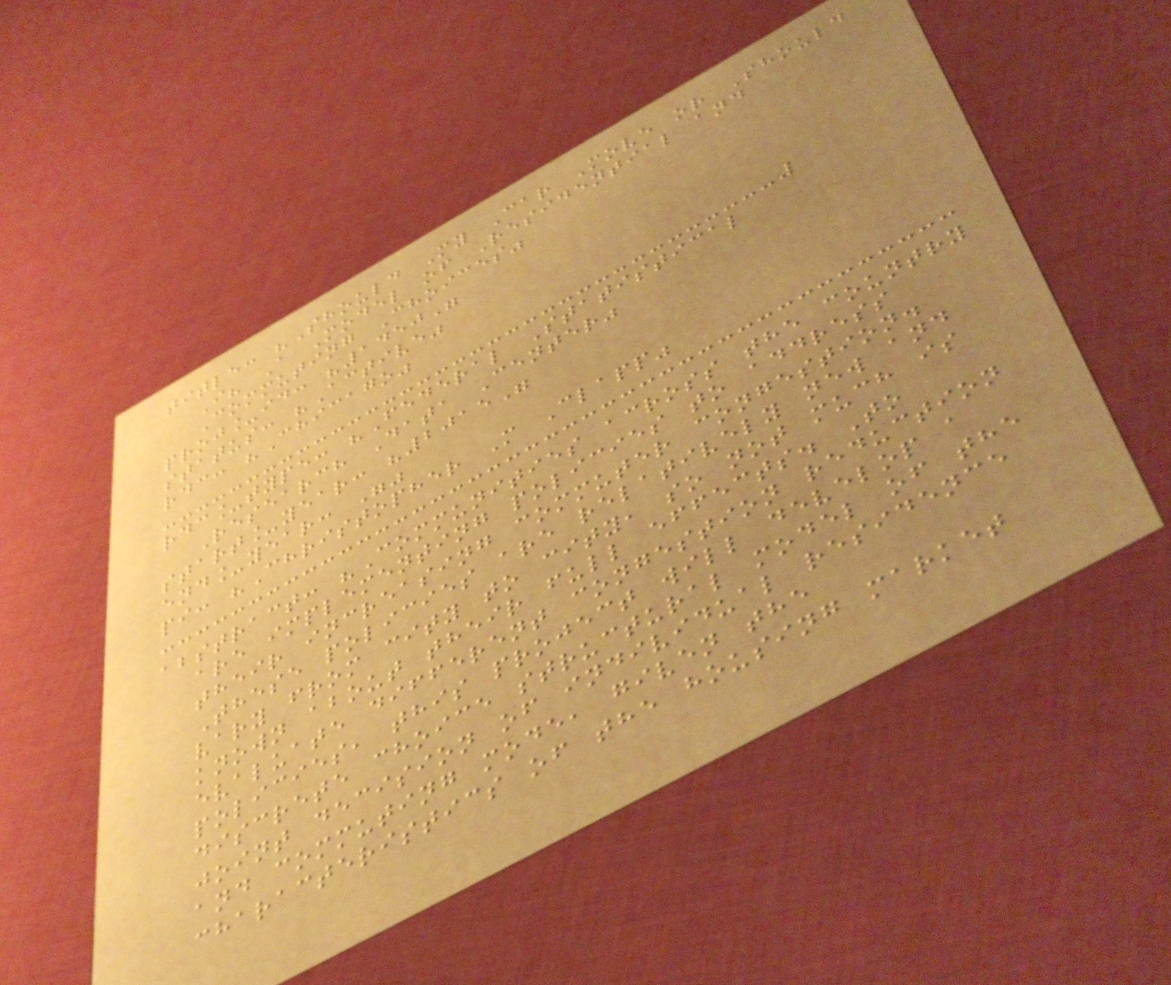title: "Should My Car Move or Should
I? A Model of Residential and
Commuting Choices"
proj_id: "1450"
status: "Active"
rdc: "Chicago"
rdc_type: "Federal Statistical
Research Data Center"
start_year: "2015"
end_year: ""
pi: "Christopher M Clapp"
abstract: "Communities across the country
are implementing policies to address
their increasing commuter congestion.
These policies are relatively new and
vary from city to city, so not much is
known about their full effects. To
evaluate different congestion reduction
policies, this project will develop a
discrete choice structural model of the
joint decision of individual residence
and commuting mode, given the
characteristics of the housing market
